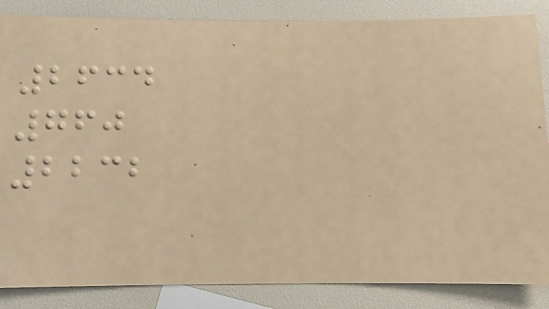2634
760
2232
